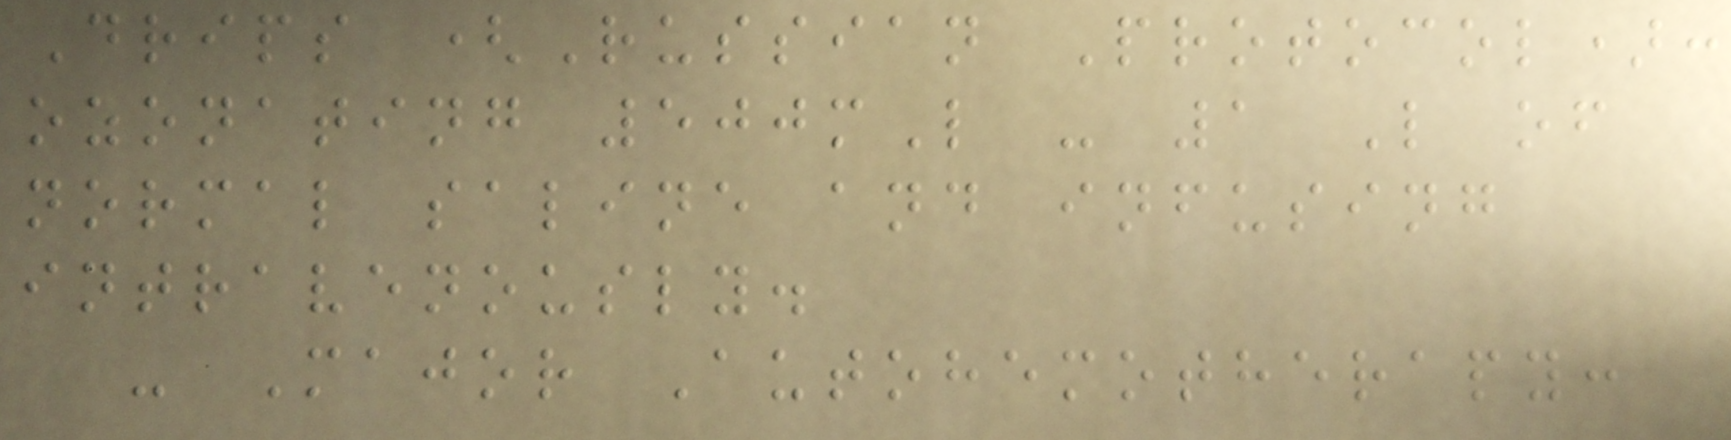Drips (Russian Protocol):
ozonating 500mL - 1 L of
normal saline and infusing
intravenously.
- Major Autohemotherapy:
